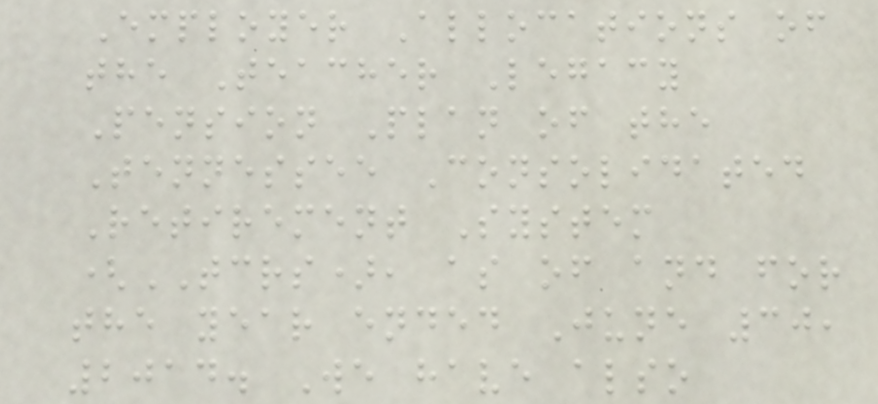Employer Allocations of
the Teacher Legacy
Pension Plan of the
Tennessee Consolidated
Retirement System
(TCRS), as of and for
the year ended June 30,
2014. We have also
